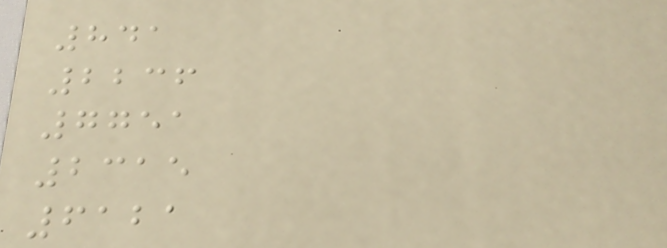841
2236
7751
2315
6121
